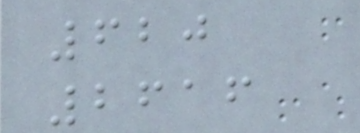620
2616
